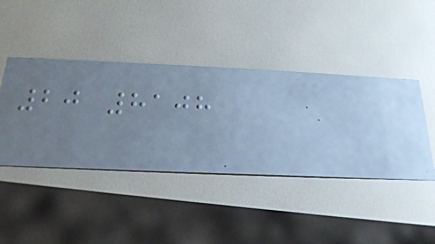20 8108
